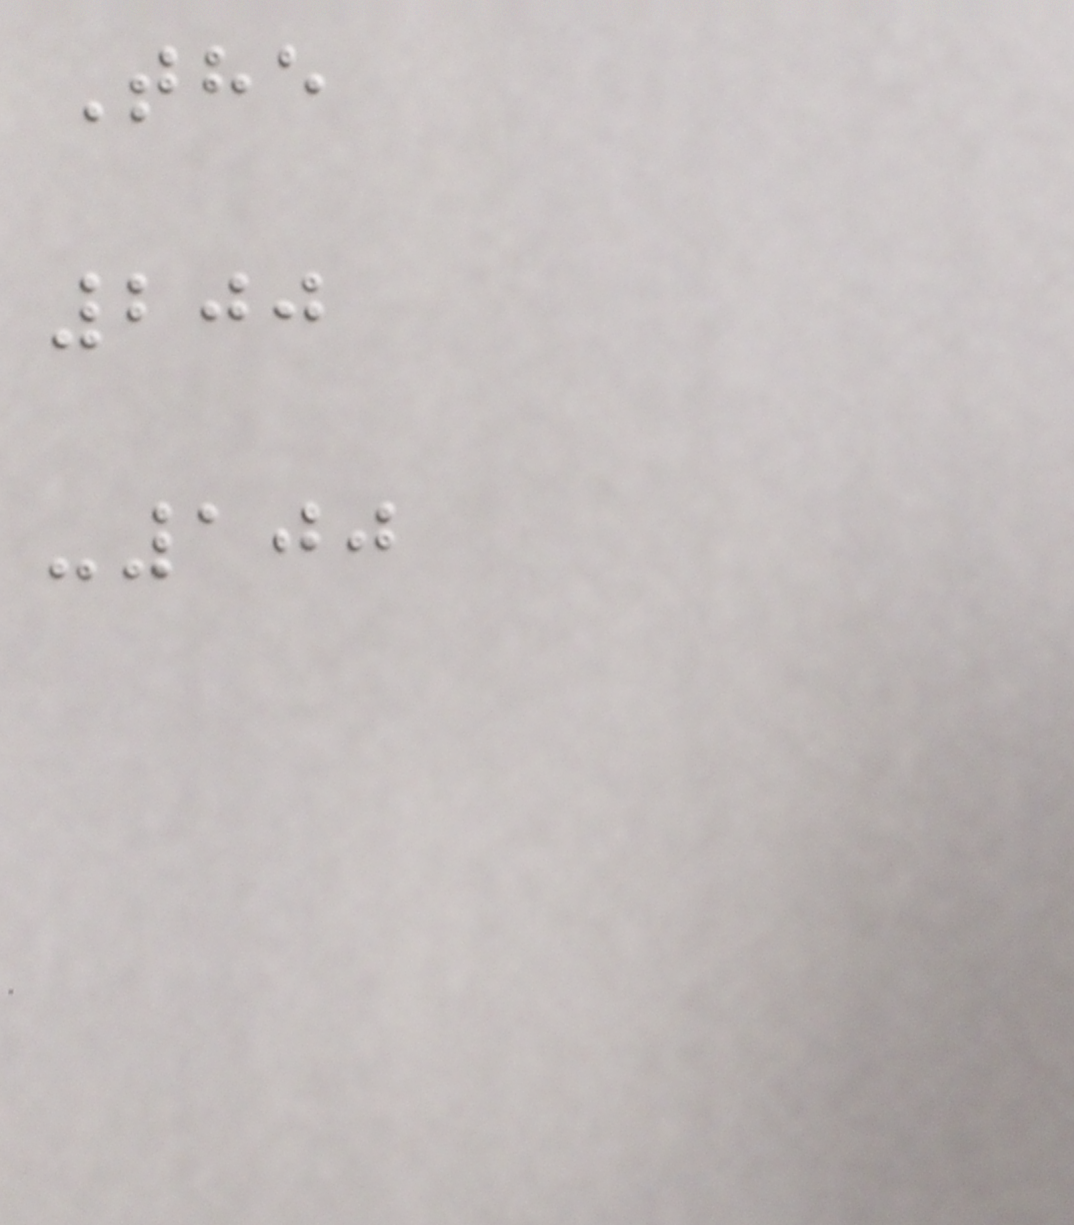The
200
-100
